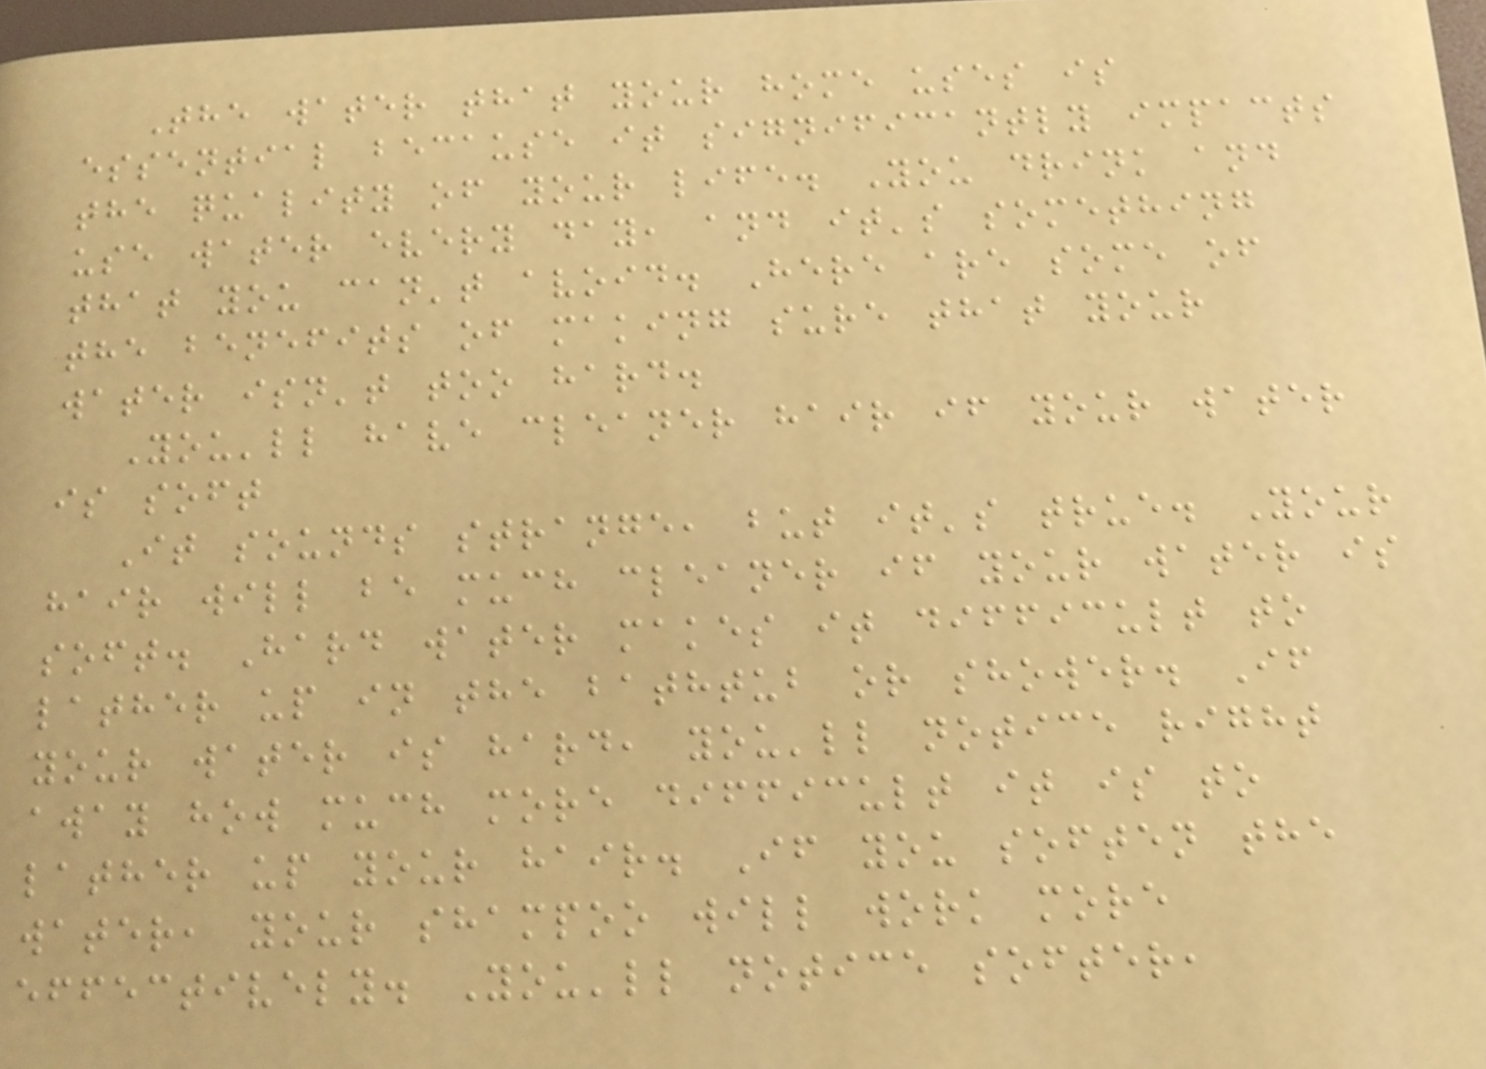The water that your home uses is
essential because it significantly impacts
the quality of your life. You drink and
use water every day, and it's something
that you can't avoid. Here are some of
the benefits of making sure that your
water isn't too hard.
You'll have cleaner hair if your water
is soft
It sounds strange, but it's true. Your
hair will be much cleaner if your water is
soft. Hard water makes it difficult to
lather up in the bathtub or shower. If
your water is hard, you'll notice right
away how much more difficult it is to
lather up your hair. If you soften the
water, your shampoo will work more
effectively. You'll notice softer,
